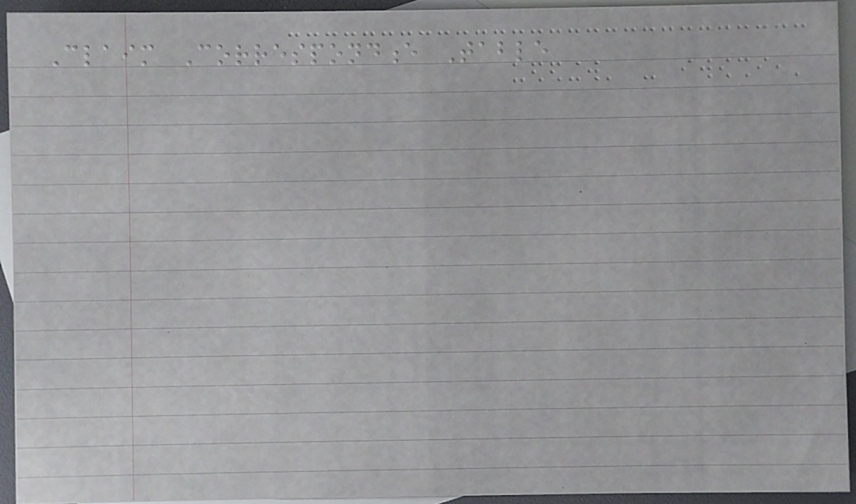Claim Correspondence Table
